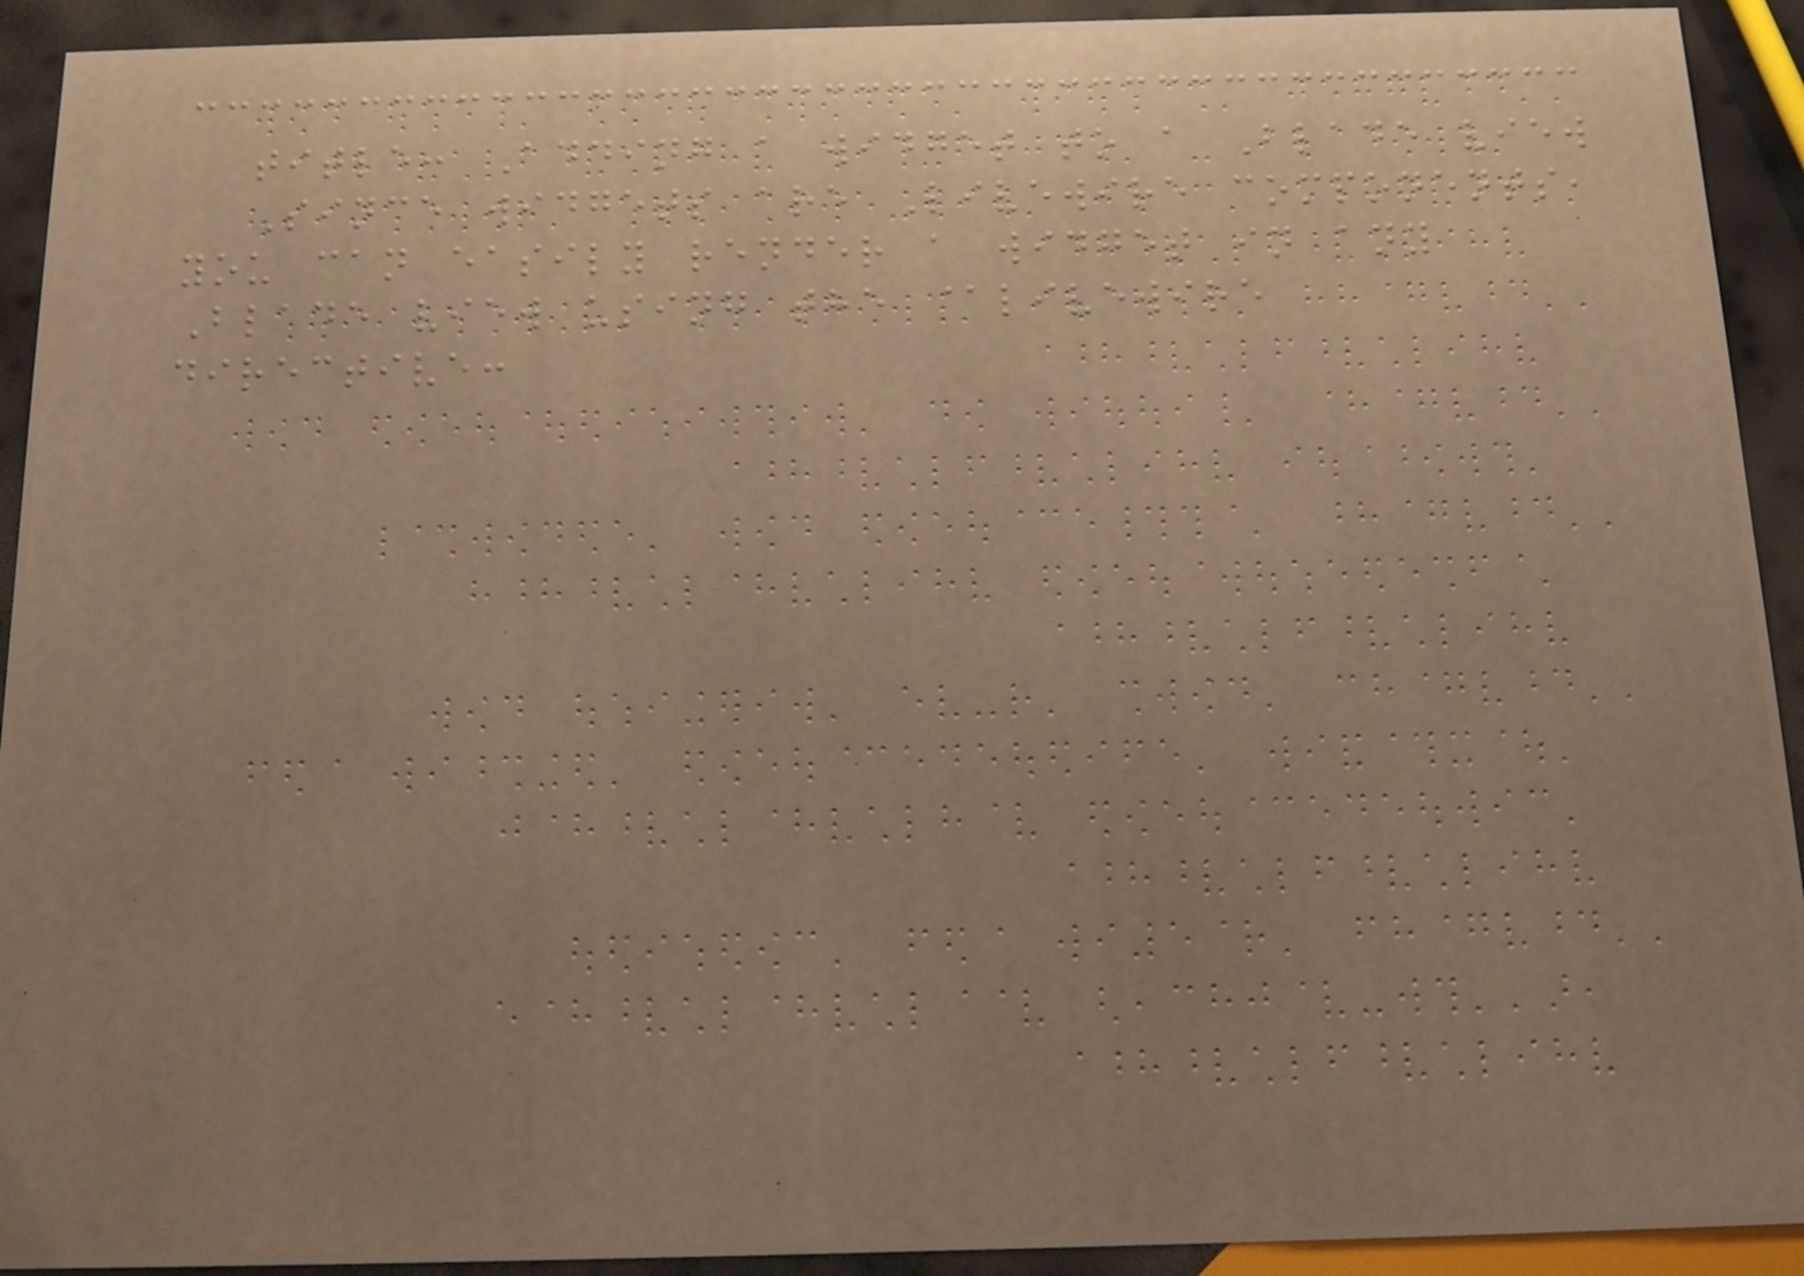title: Adding a widget to a Blade view
Since widgets are Livewire components,
you can easily render a widget in any
Blade view using the @livewire
directive:
